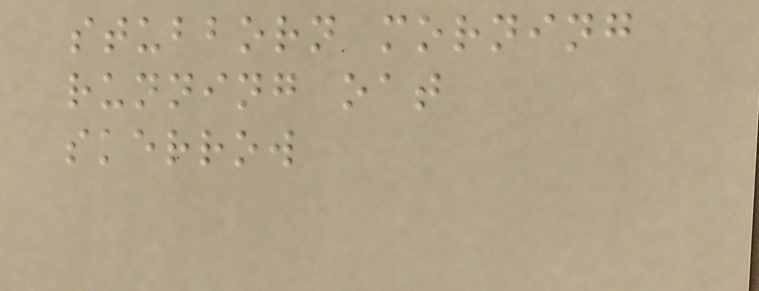stubborn morning
running oat
skerrow
